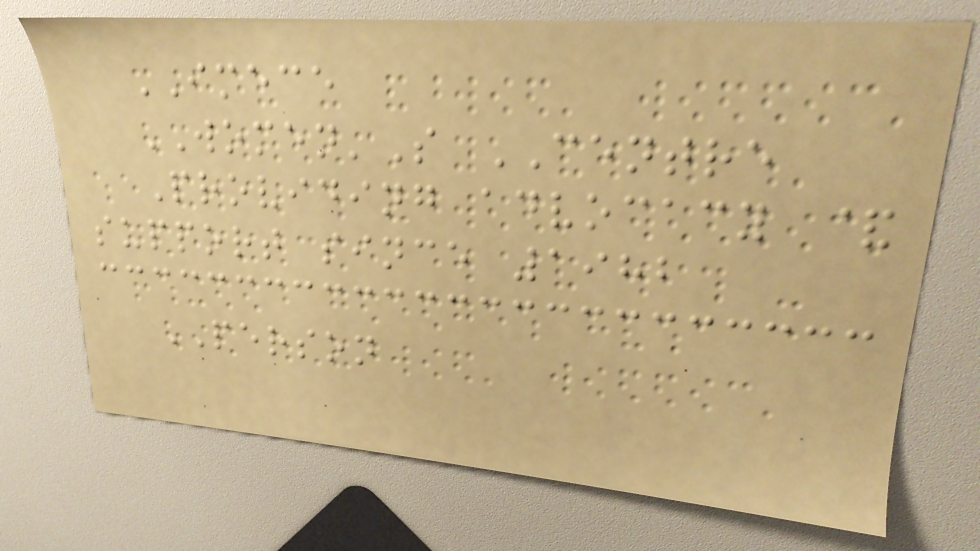IMECE
WOMEN'S CENTRE
Providing advocacy &
support since 1982
PERSON
